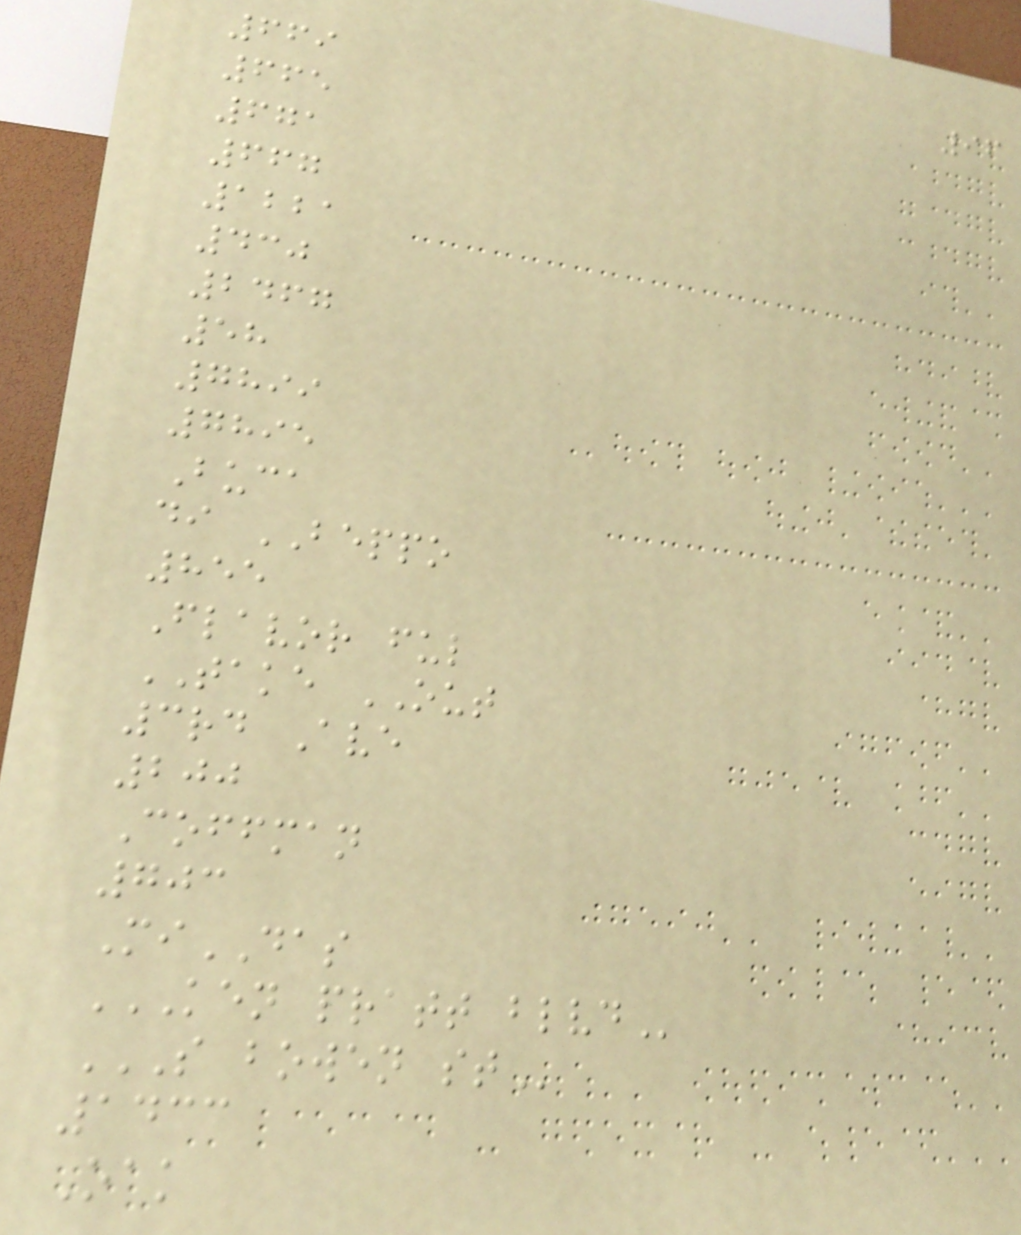96
669
665
671
667
1221
430
2467
58
7899
7895
Buca
di BEPPO
855
Flavor ful
TAKE OUT
3rd Ave
200
Coffman
703
MiDAS
KEN PRATT BLVD
S BOWEN ST
1433
Oak
